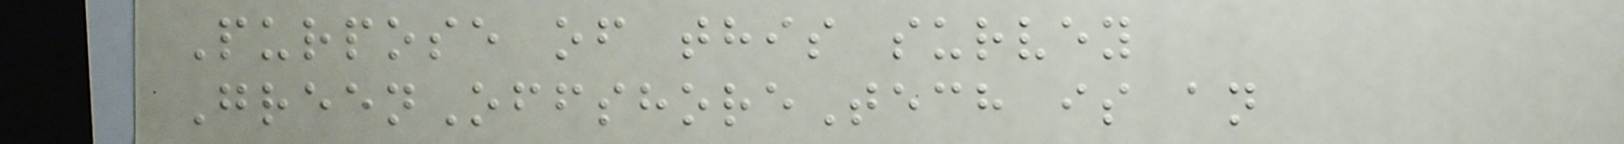Purpose of this survey
GreenOffshoreTech is an
